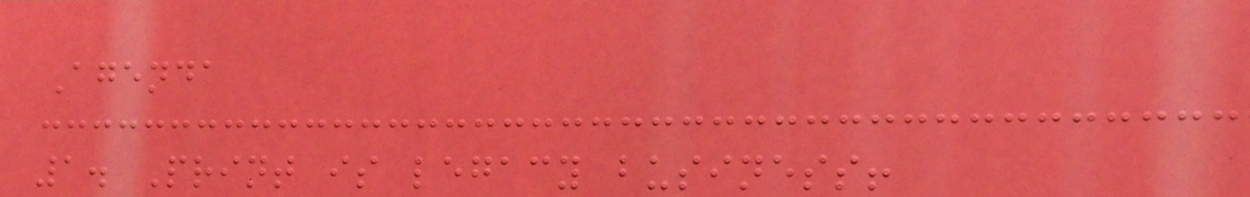Agenda
1. Print is legacy business!
